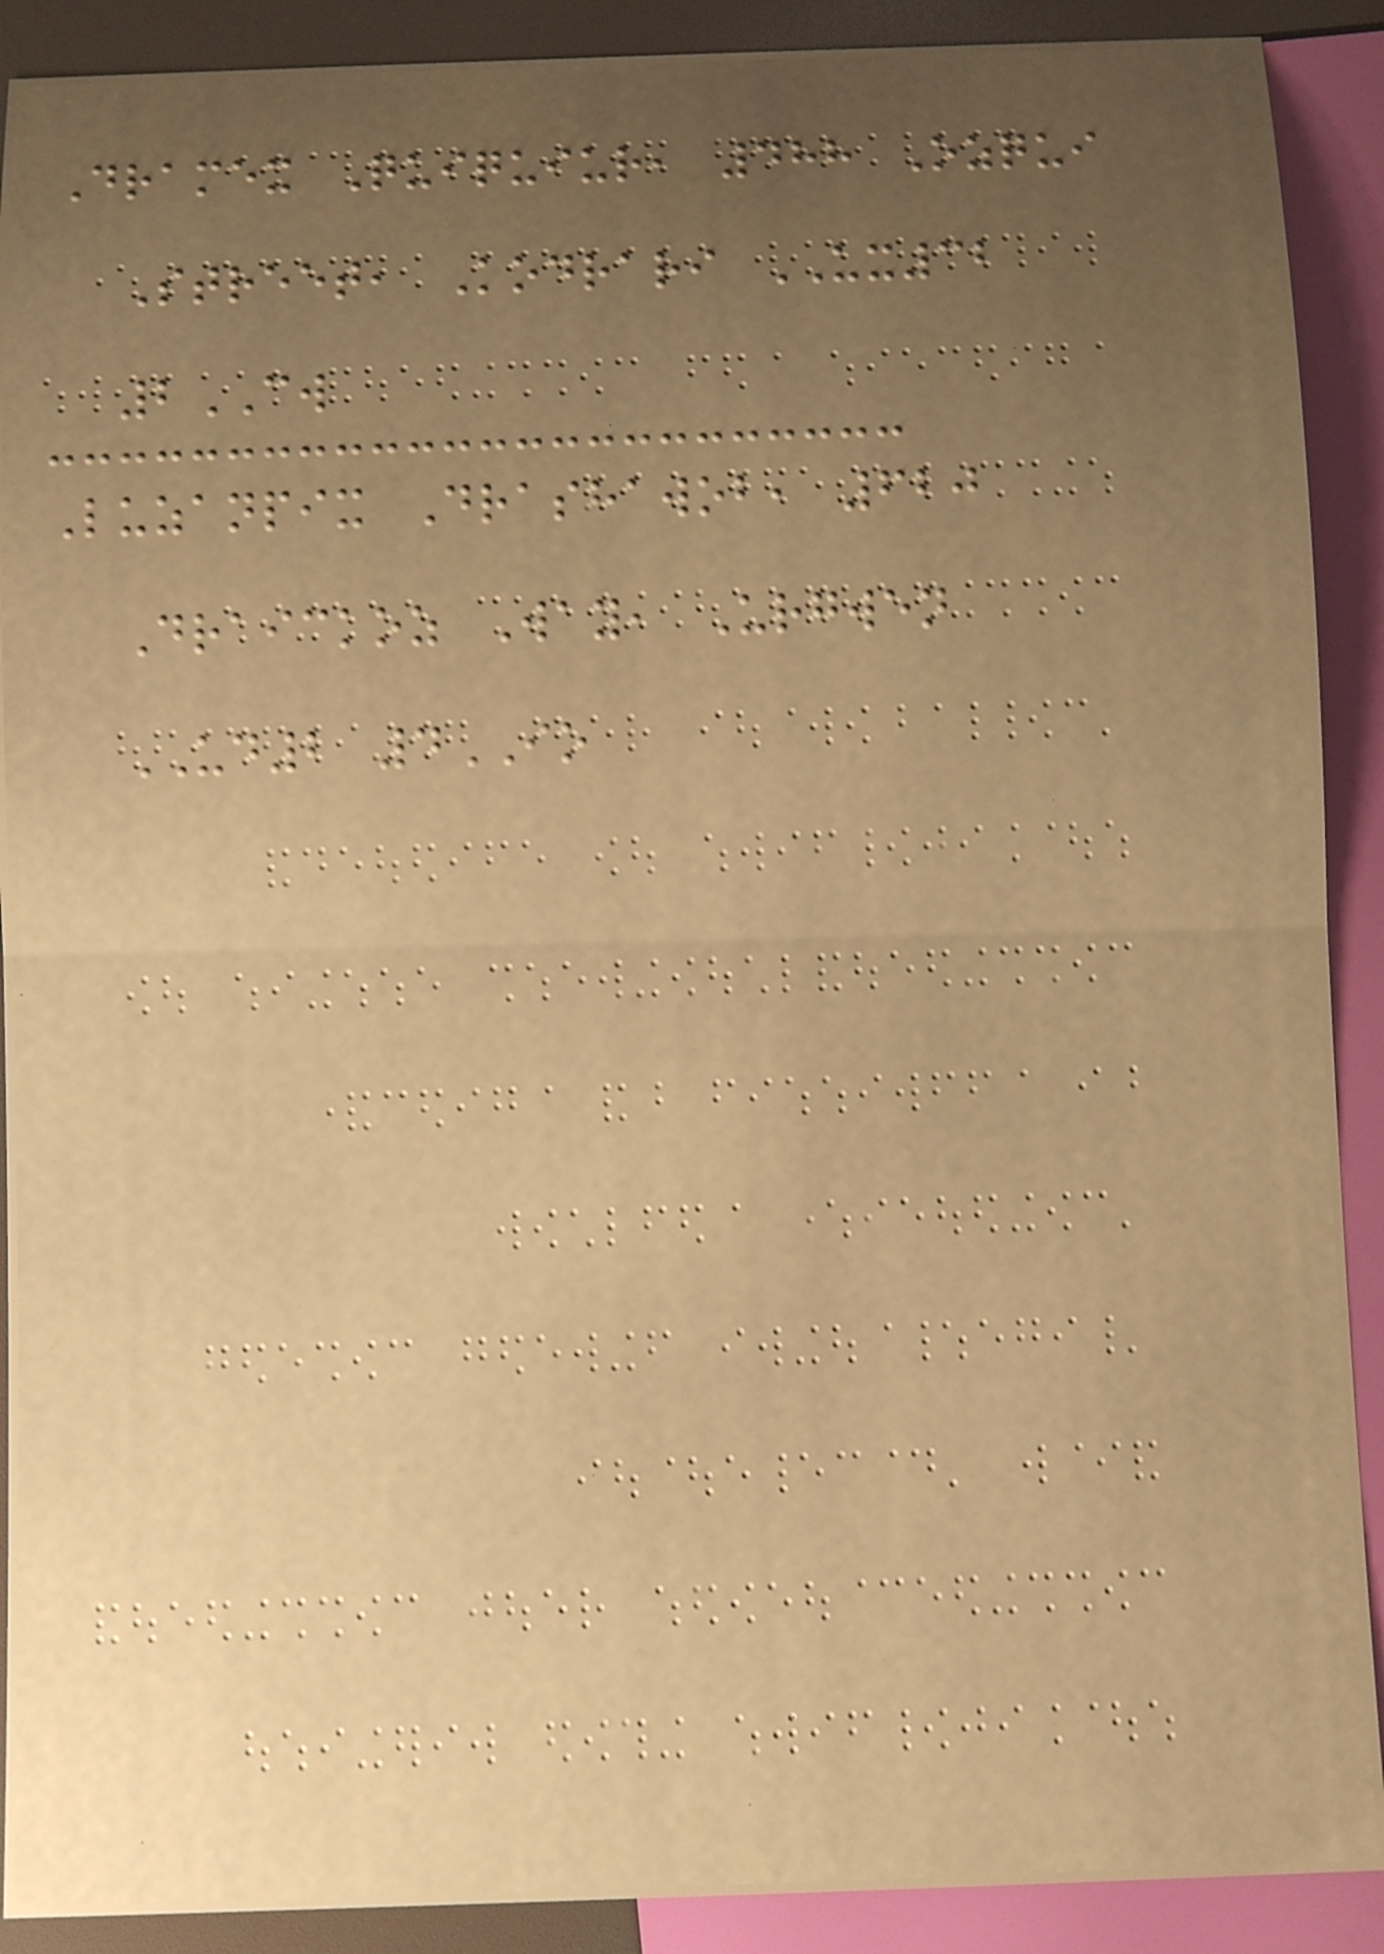Dramex Quiquiur, 488 Ozqui
Street, Kodrari UX32
2CW
Luzanpix Drashawob, 620
Draickoz Way, Urgwen
UD2 4IO
